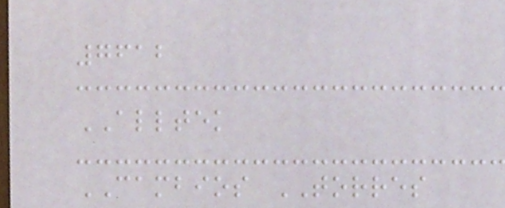7612
ALLTEK
CAMBIOS TORRES
